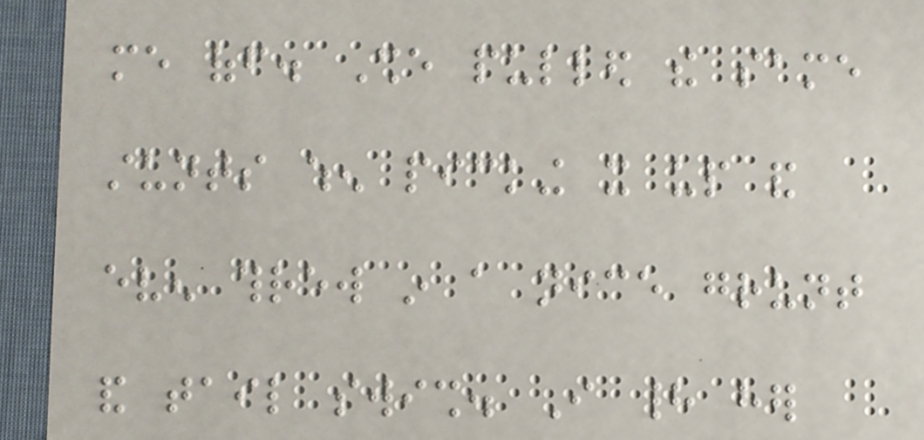me off. She pulled the same
stunts when picking it up and
even threw in a nice grunt
and tail swish. I had her
